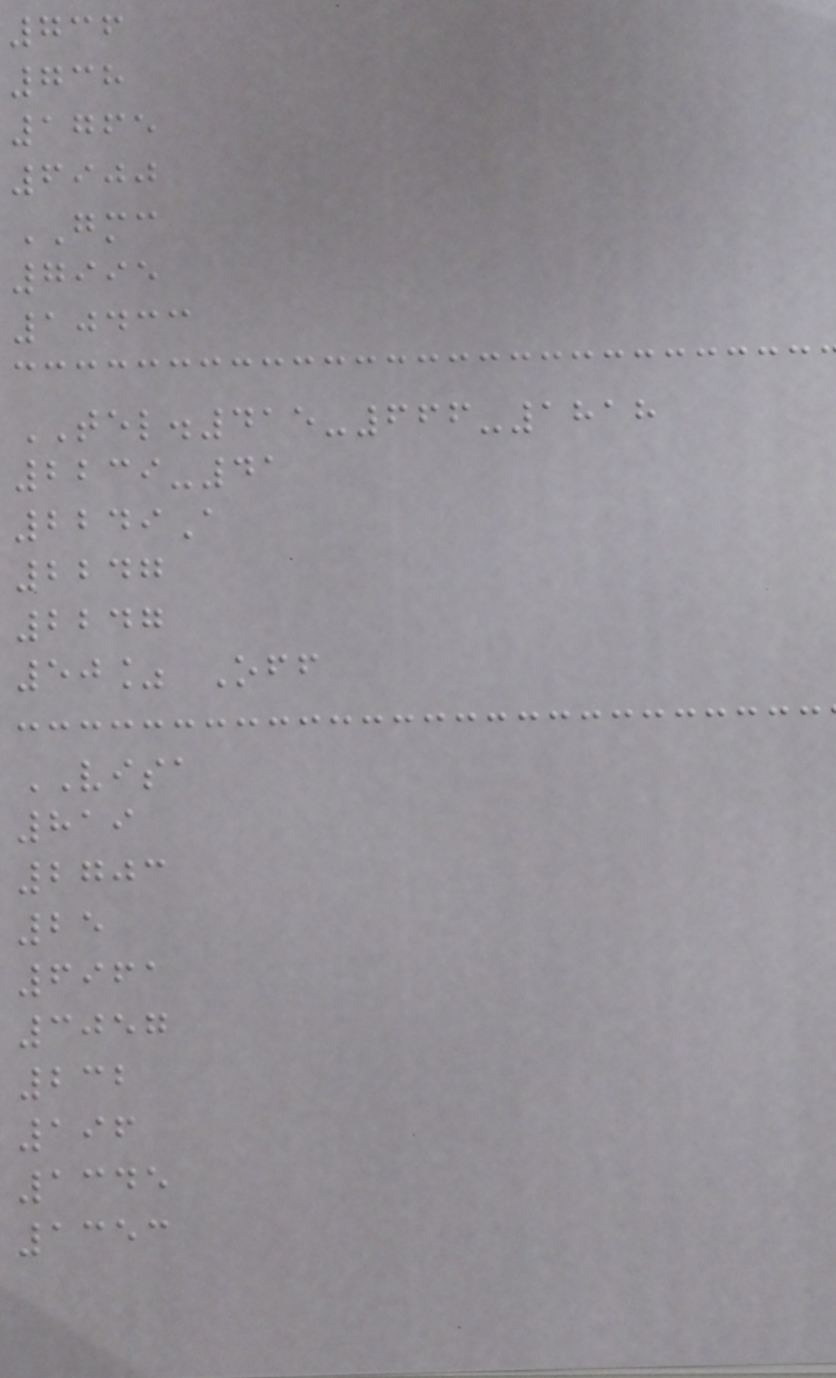736
738
1765
6900
GMC
7995
10433
TEL.415-666-1818
2239-41
2249A
2247
2247
50% Off
VISA
819
2703
25
6961
3057
232
196
1345
1353
